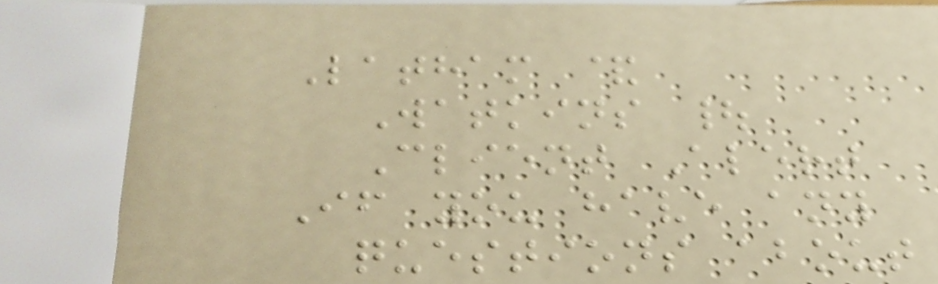Latham &
Watkins |
Client Alert
If you have any
questions about
